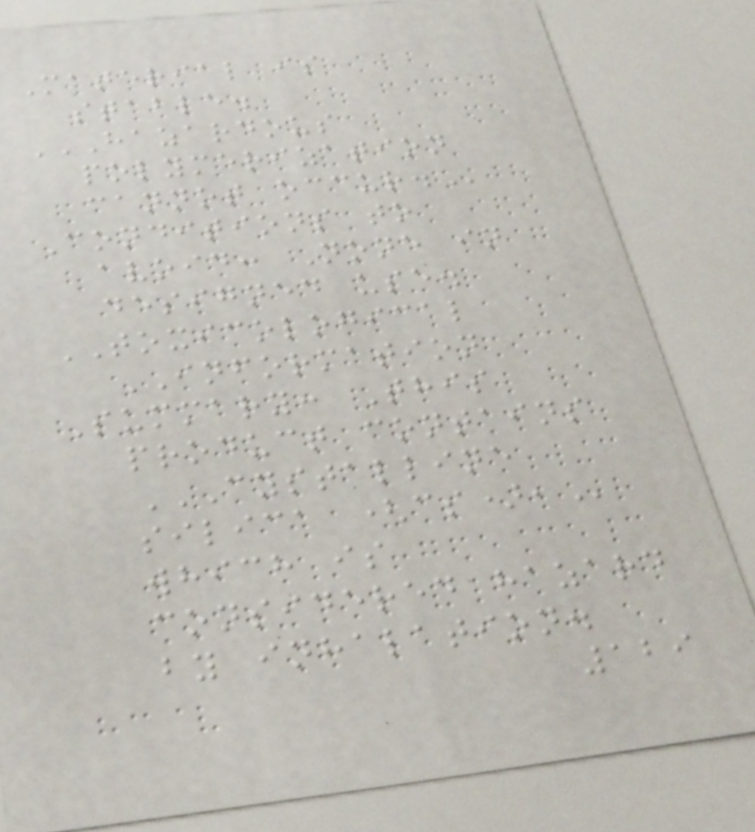Material is
stable.
HAZARDOUS
POLYMERIZATION
CANNOT OCCUR.
Conditions to
avoid: None in
designed use.
TOXICOLOGICAL
INFORMATION
Summary: This
product contains
CYSTALLINE
SILICA (CS),
which is
considered hazard
by inhalation.
129
